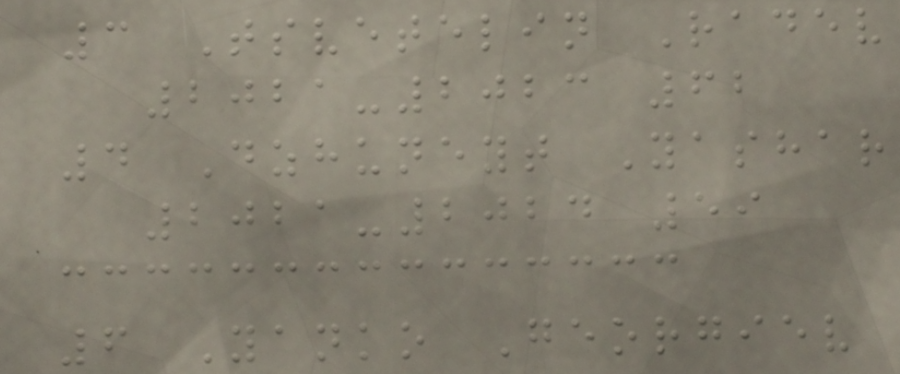3 Tsvetelin Radev
2021-2023 62
4 Dzhuneyt Yashar
2021-2024 59
6 Yanko Georgiev
